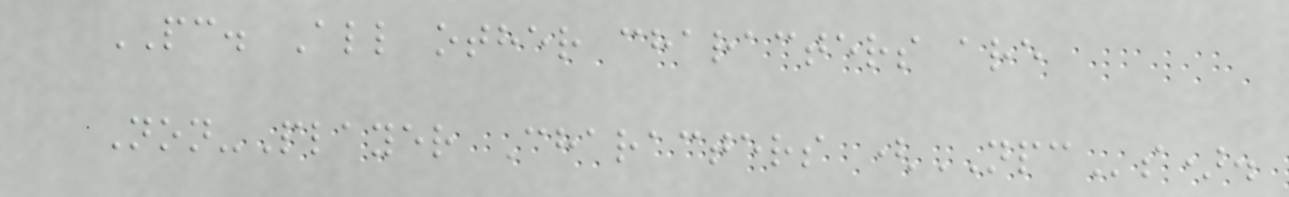PC. All other characters are
Non-Player Characters (NPCs).
